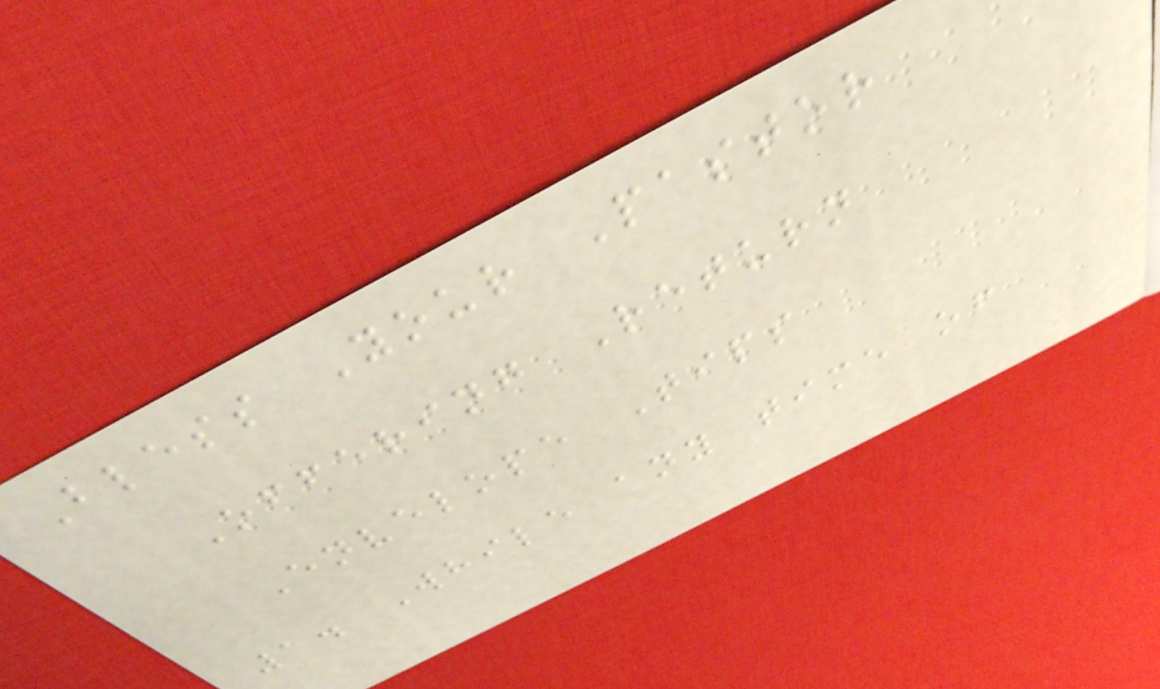Bless Your Pastor
Offering Return
Envelope Tips
1. While any time of
